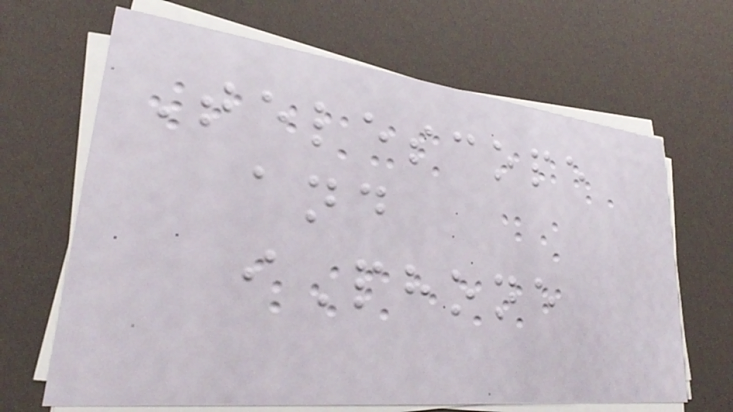Telescope
and
iPhone
